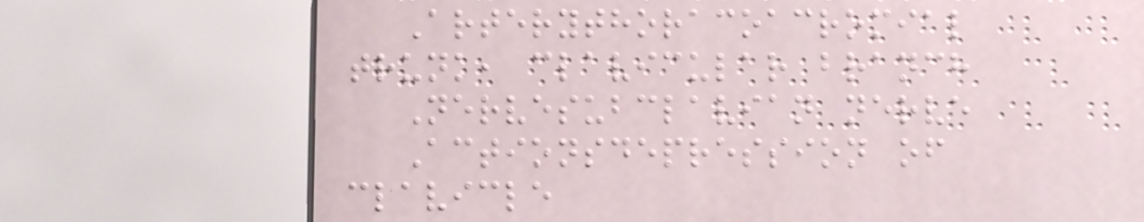Arterythoracoacromial
trunk, clavicular branch
Nervesubclavian nerve
Actionsdepression of
clavicle
